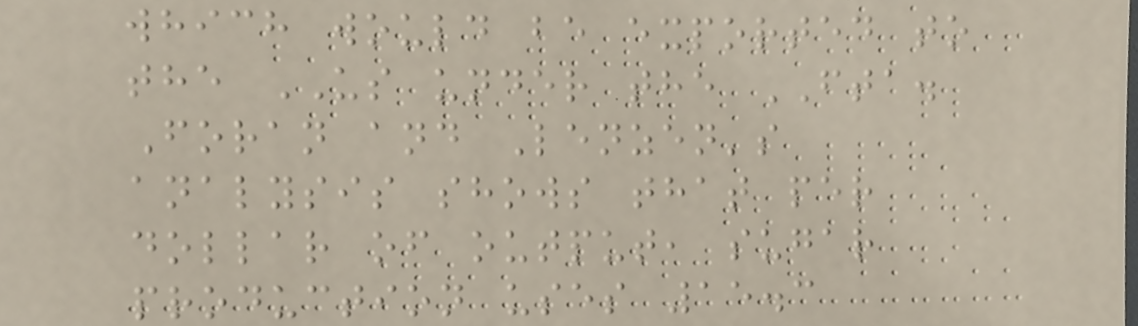which would be exported to
the US under the FTA.
Foran and Lenzen's
analysis shows that per
dollar of output, sugar
production uses 15.3
